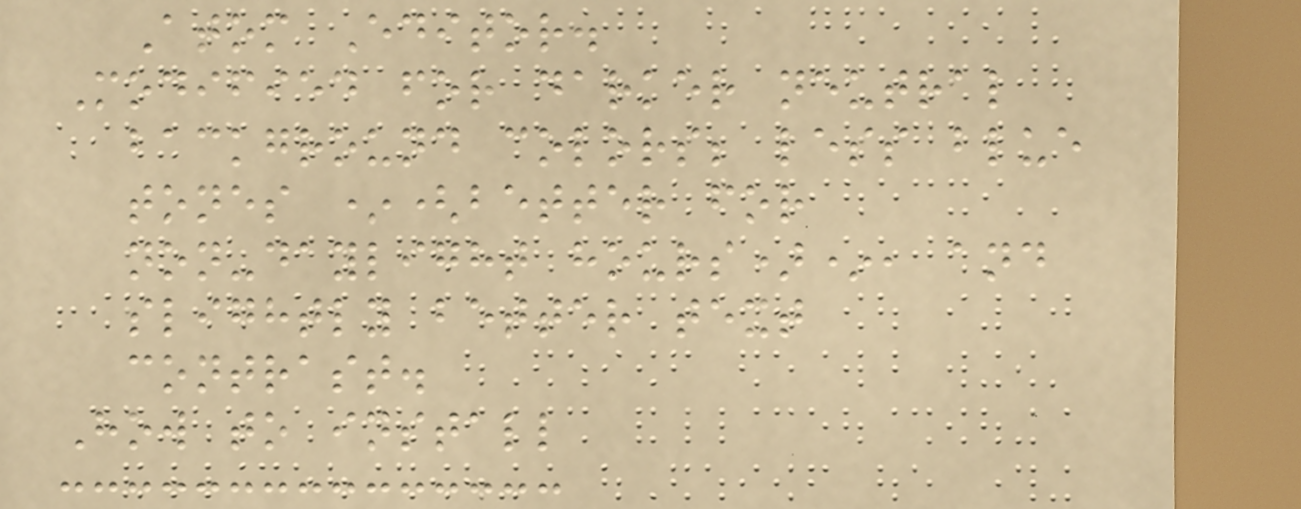Atom Editor.
Modified for darker neutral
background colors; less blue
tones *(better for
non-daylight hours)*, and
slightly better text
contrast.
How to install
